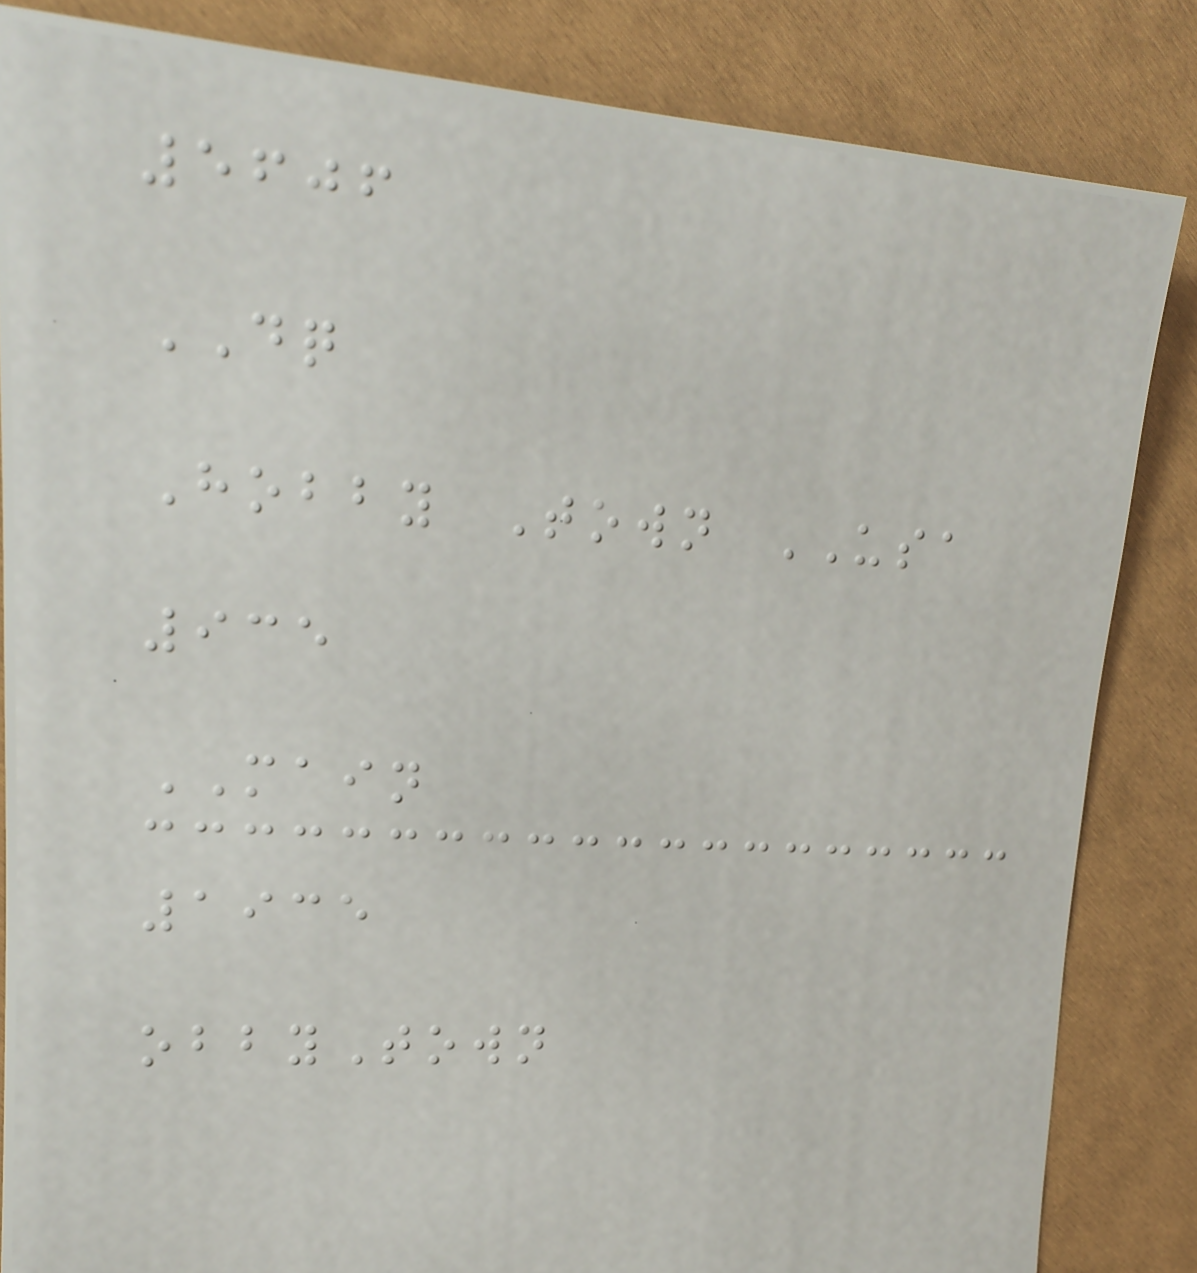5606
DQ
Hobby Town USA
935
MAIN
1935
obbyTown
